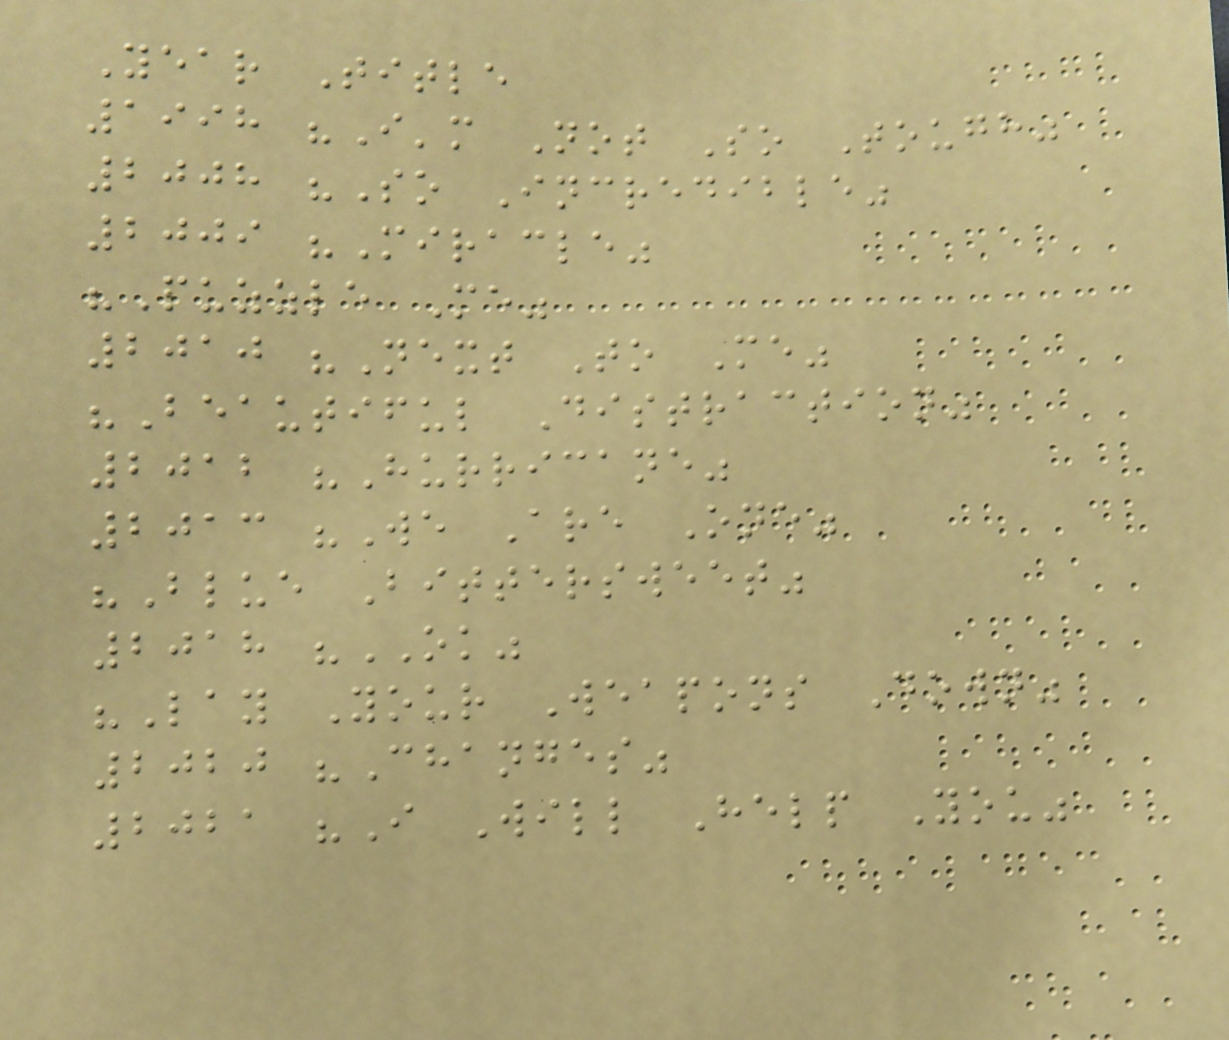Year Title
1998 "I'm Not So Tough"
2008 "So Incredible"
2009 "Miracle"
"Puzzle Me"
2010 "Next To Me"
"Beautiful Distraction"
2012 "Hurricane"
2013 "We Are One"
"Blue Bittersweet"
2018 "OK"
"Lay Your Weapons Down"
2020 "Changes"
2021 "I Will Help You"
